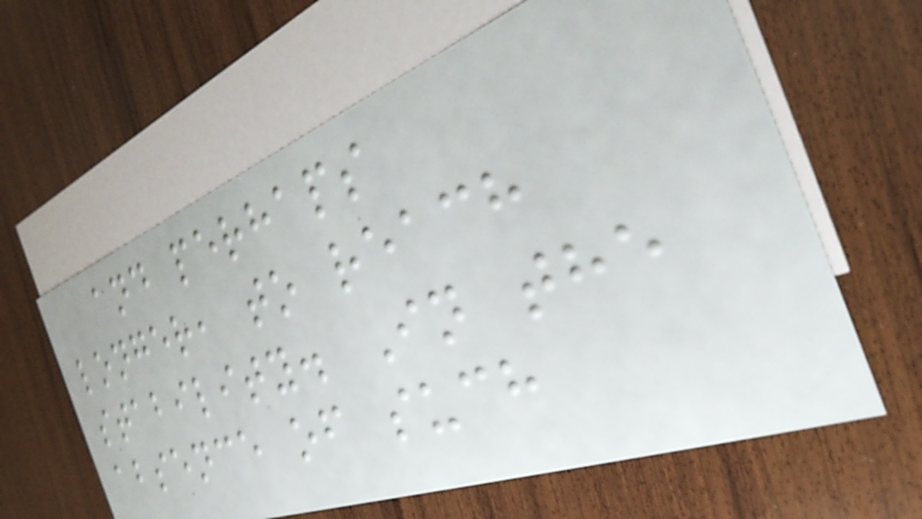and perhaps
longer, to reach
stability. In the
absence of such
